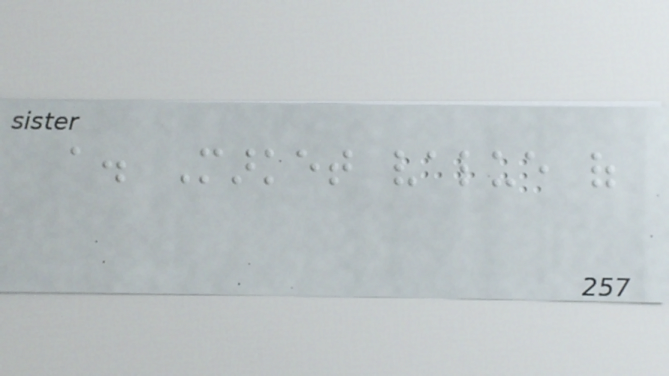a. Market value of
